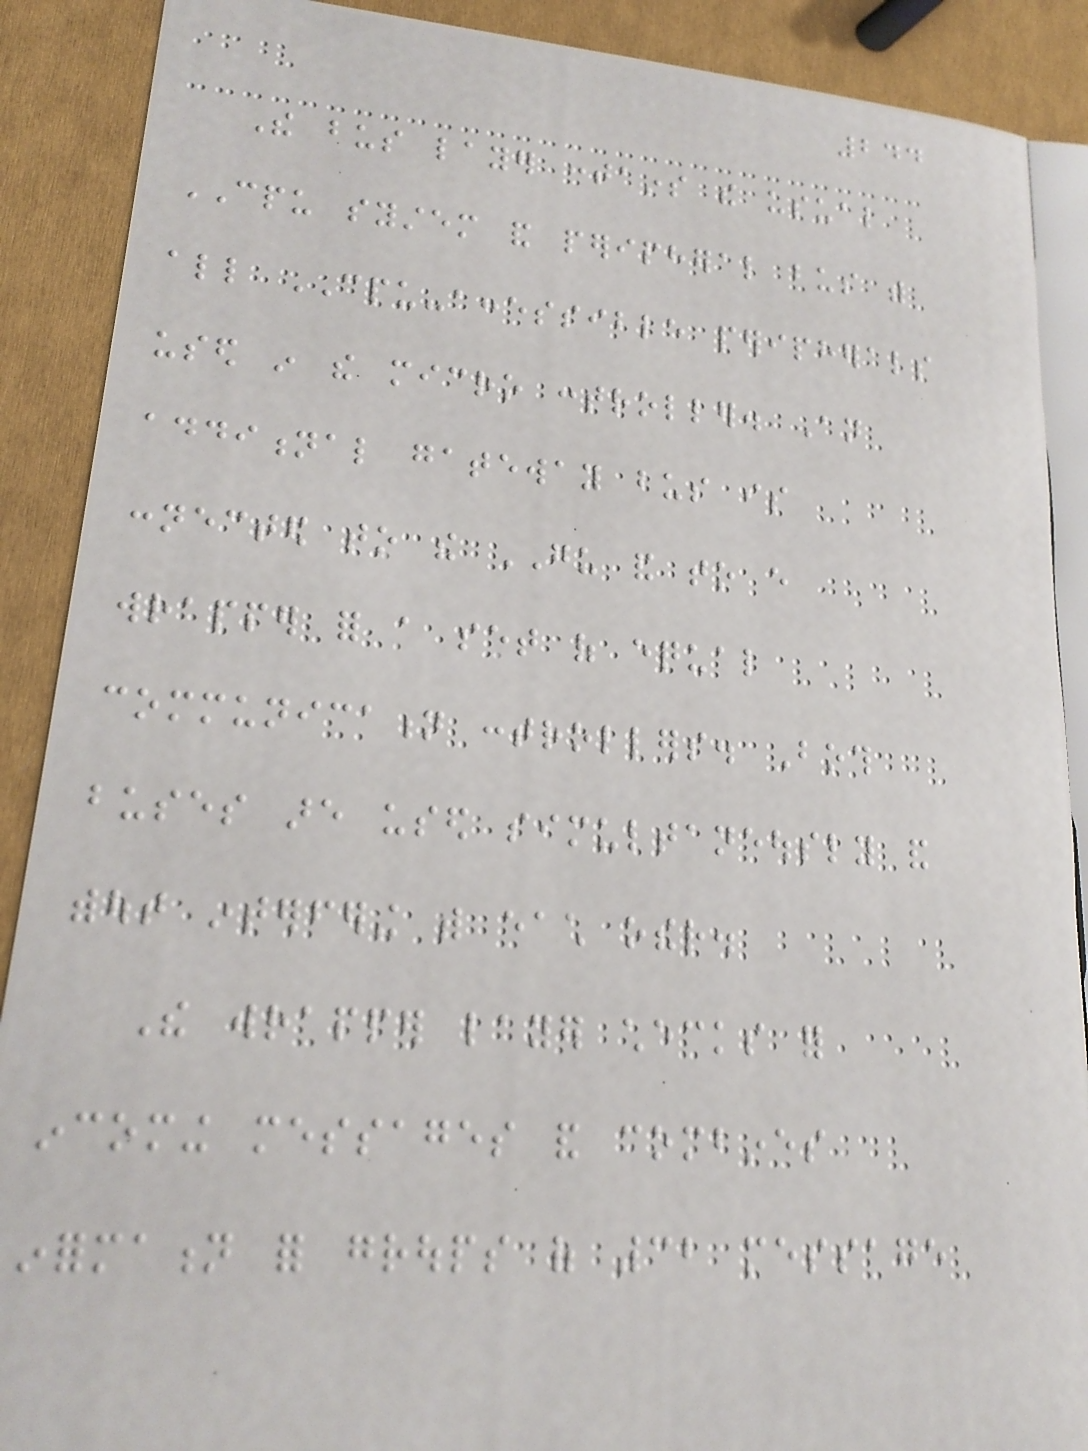244
The bus layer contains the usual
CPU system and peripheral bus with
all CPU-accessible peripherals
used in the micro controller. An
additional gateway bus is
connected to the GU and to every
wrapper for a set of equal
communication controllers. Both
buses are used simultaneously and
without interfering with each other.
The wrapper layer checks for
incoming messages and combines
information for groups of 32 message
